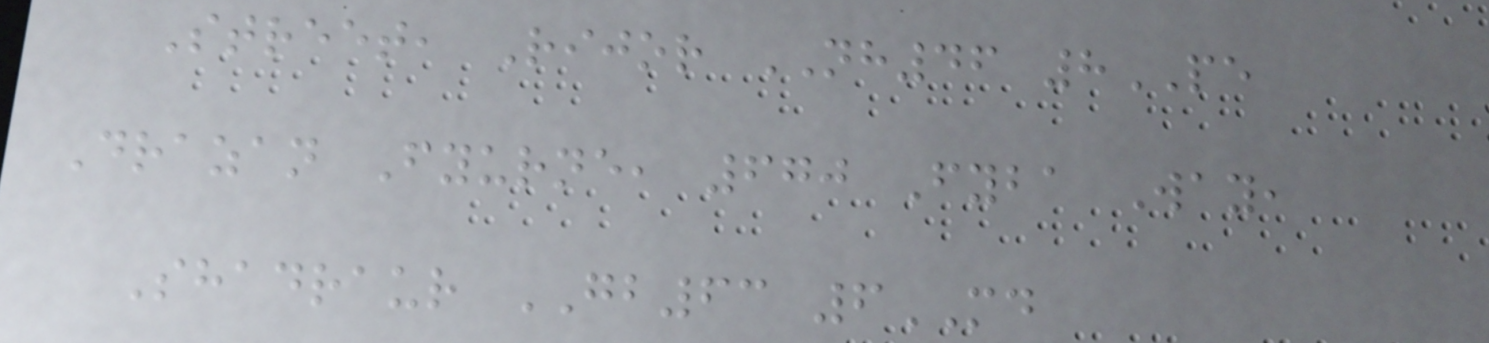Street, Rijor NH46 8PE
Drazan Fyurne, 670 Fyba Way,
Shadraur GB63 6MD
